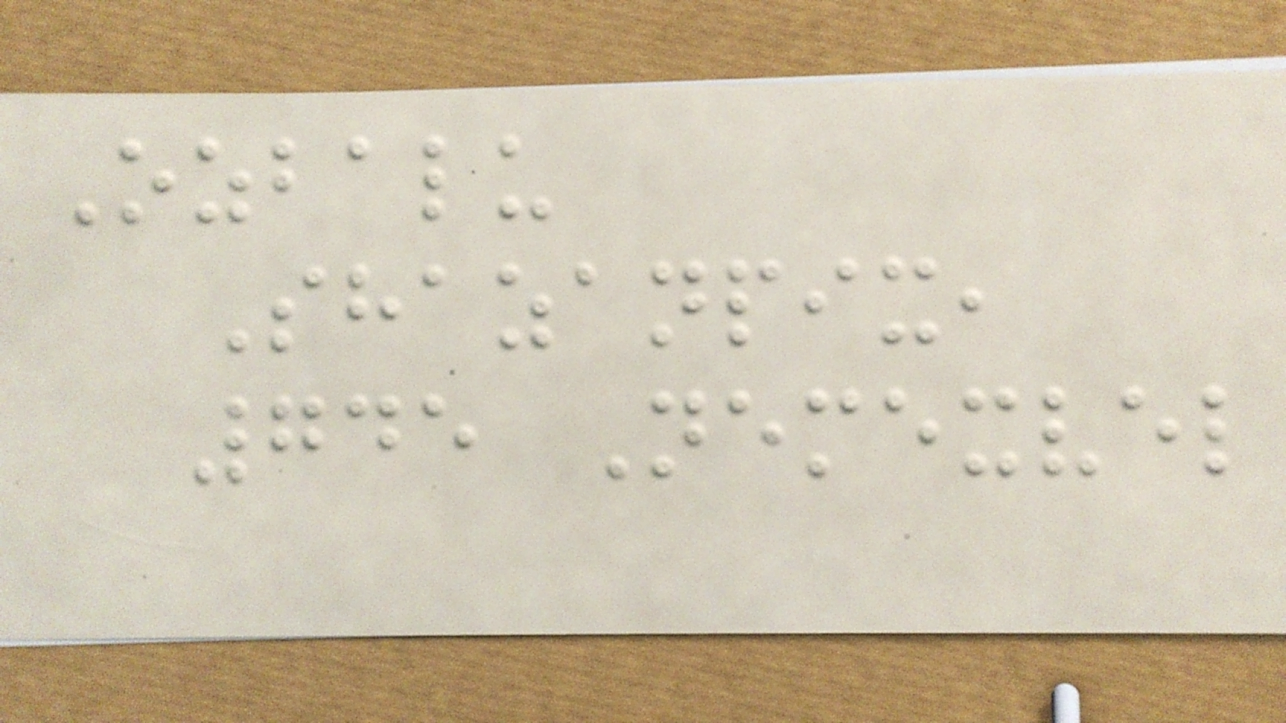Ozbalu
Shazanpix,
745 Nemexvel
